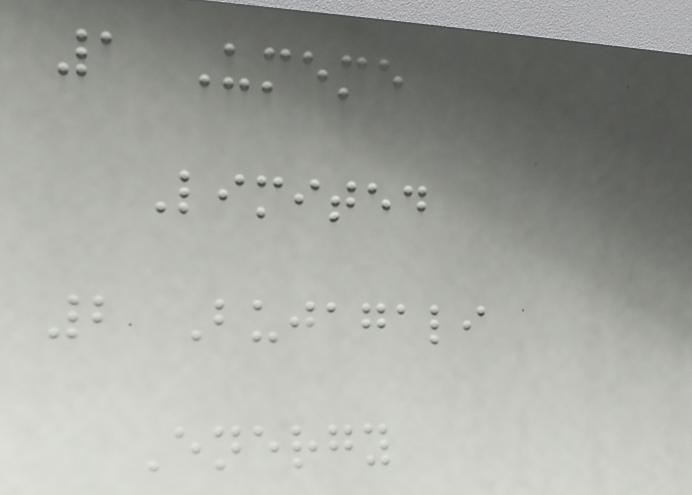1 Umeme
Limited
2 Bujagali
Energy
